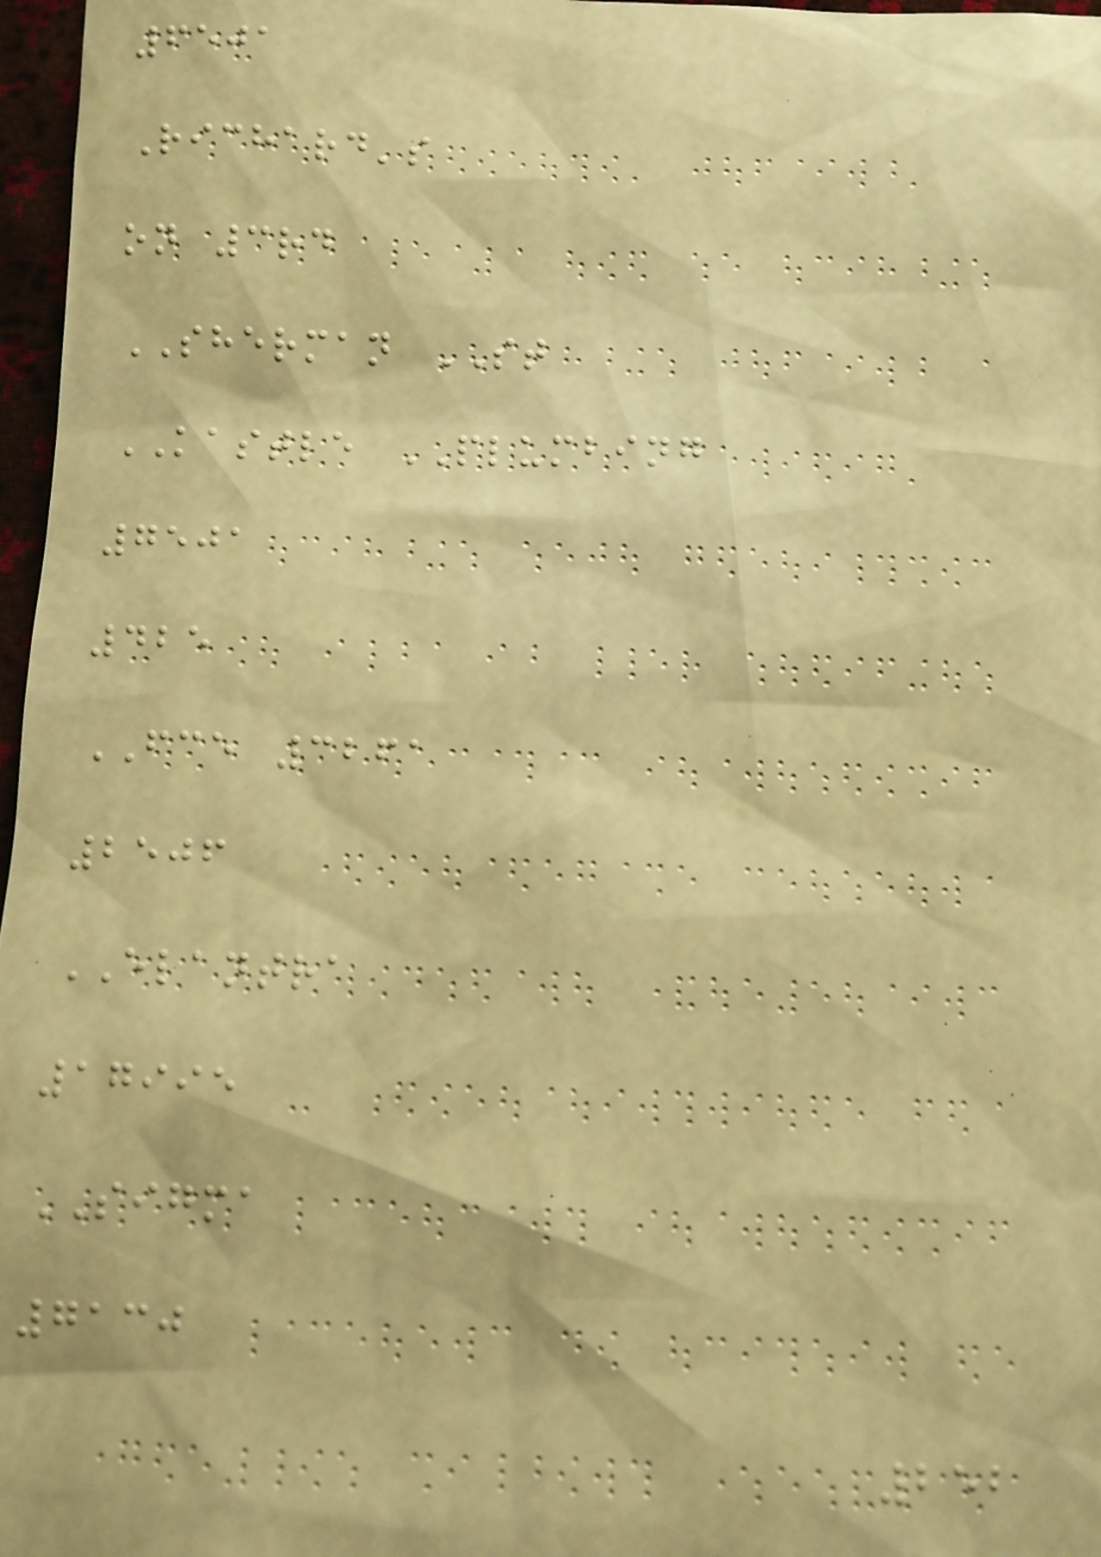6501
Richard's
on 3rd
SHERMAN ST
KASTLE PLUMBING
7501
425
FCE 3261
2506
ELANTRA
17995
SIGMA
7130
252
